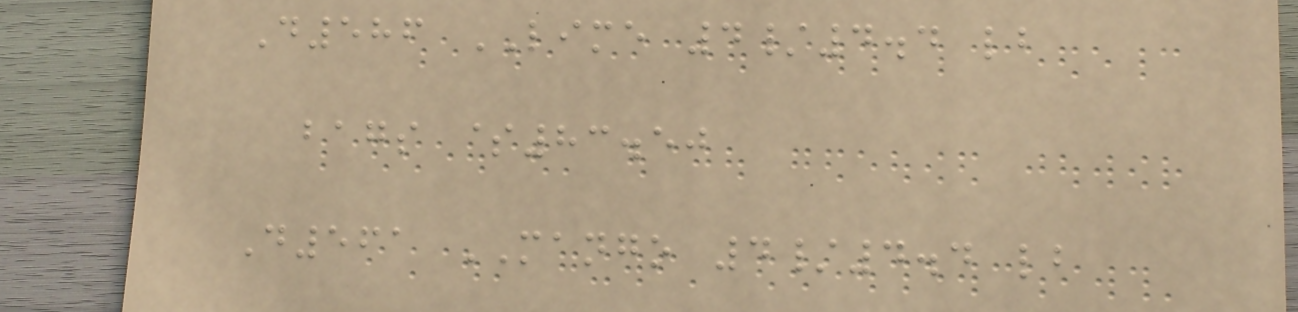D586 LIME 4/4.4 lb
bags $83.50
D561 MANGO 4/4.4 lb
